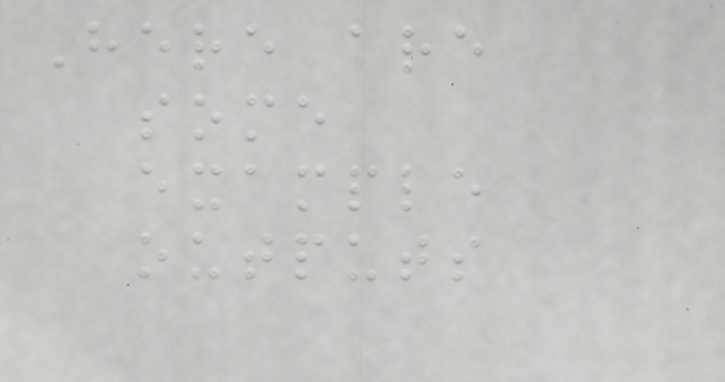Here are
some
example
outputs
